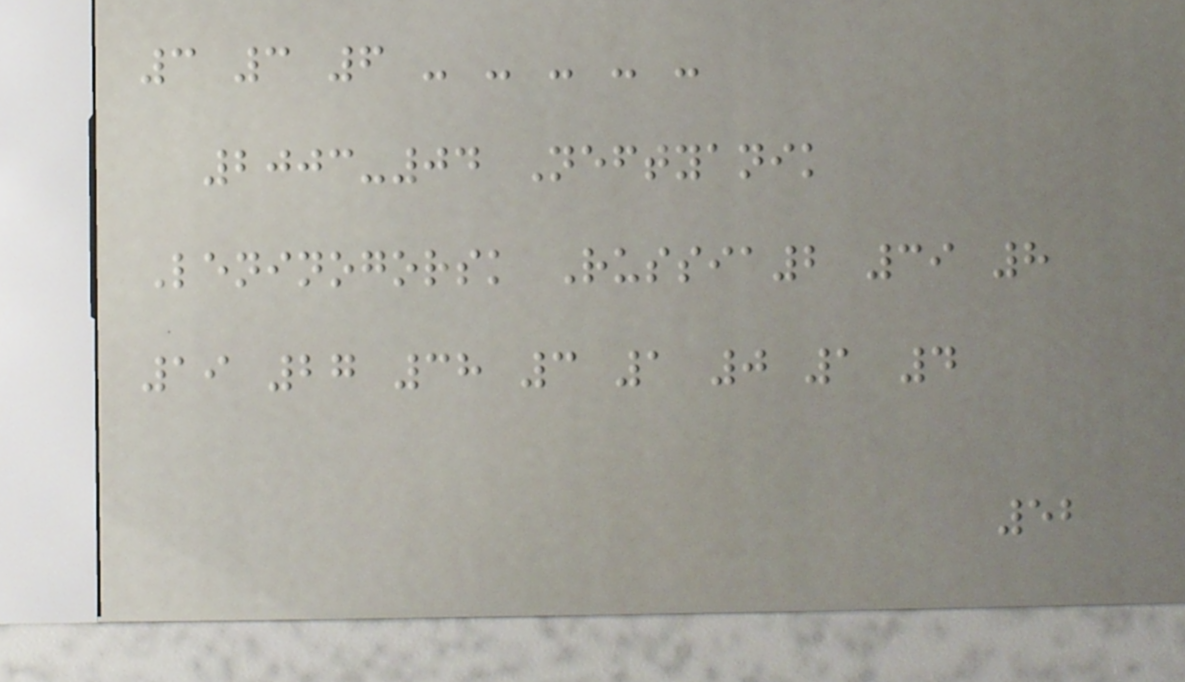3 3 6 - - - - -
2003-04 Neftyanik
Leninogorsk Russia2 39 8
19 27 38 3 1 0 1 4
52
